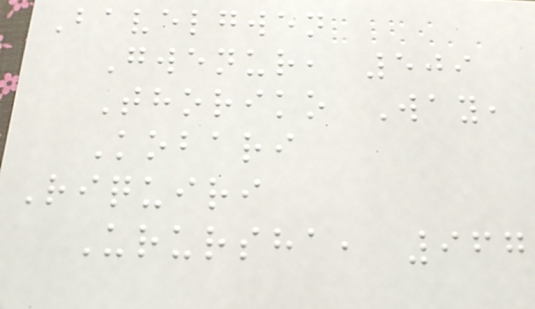Bavelgwen
Gwenur, 509
Thoriko Way,
Kobari
Riquiri
Urursha, 967
